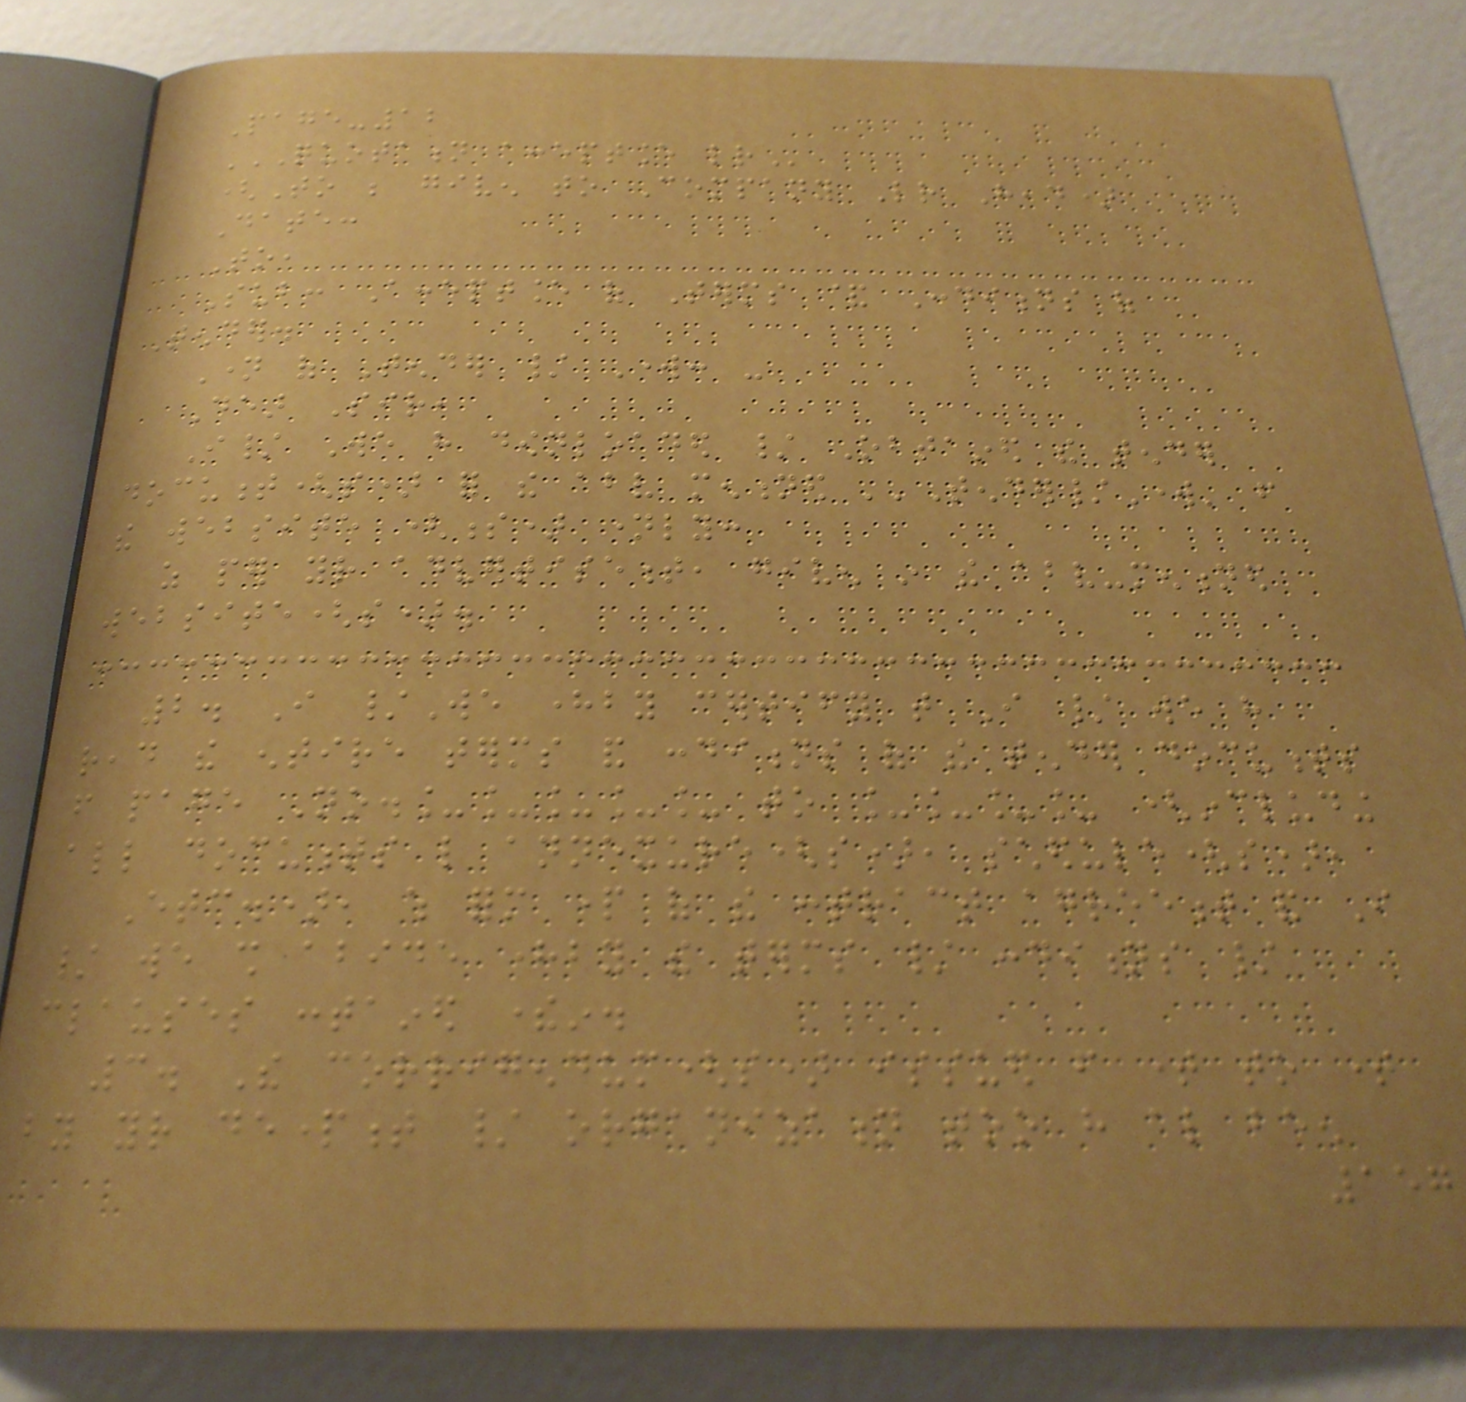Page-12
QUOTATION ACCEPTANCE LETTER
(To be given to Company Letter Head)
Date:
To,
Sub: Acceptance of Terms & Conditions of
Tender.
Name of Tender / Work: -
Dear Sir,
I/ We have downloaded / Obtained the tender
document(s) for the above mentioned ''Tender/Work' from
the website (s) namely:
as per your advertisement, given in the above-mentioned
website(s).
2. I /We hereby certify that I / we have
read the entire terms and conditions of the tender documents
from page No._____ to ____ (including
all documents like annexure(s), schedule(s),
Etc.), which form part of the contract agreement and I
/ we shall abide hereby the terms / conditions /
clauses contained therein.
3. The corrigendum(s) issued from time to time
by your department / organization too have also been
157
